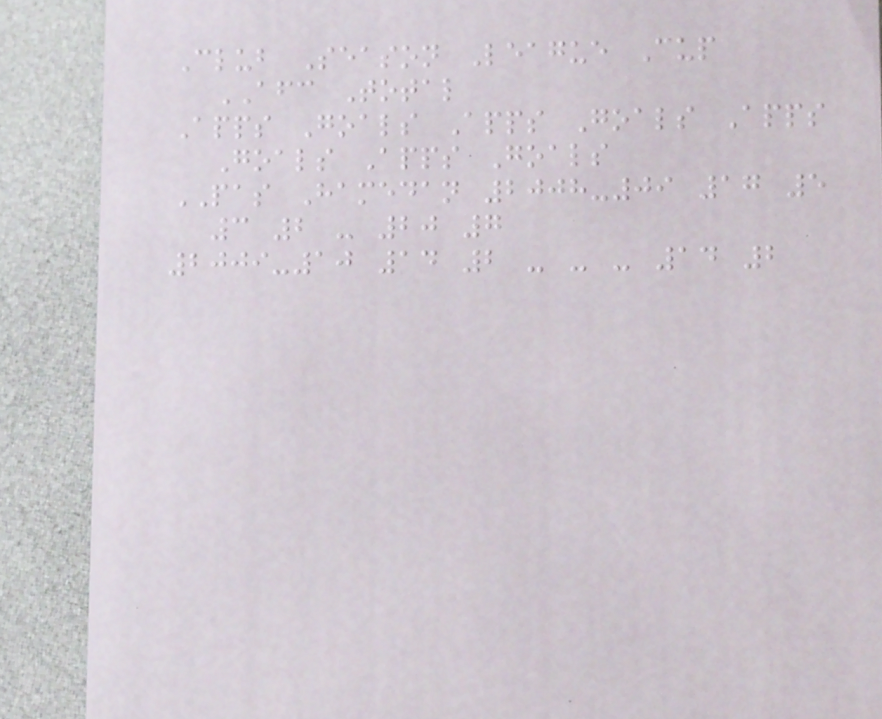Club Season League Cup
AFC Total
Apps Goals Apps Goals Apps
Goals Apps Goals
PAS Hamedan 2008-09 17 5
3 2 - 20 7
2009-10 14 2 - - - 14 2
